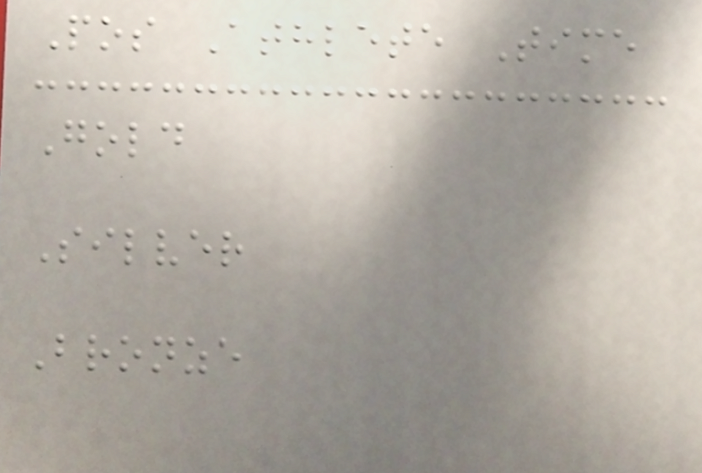Pos Athlete Time
Gold
Silver
Bronze
